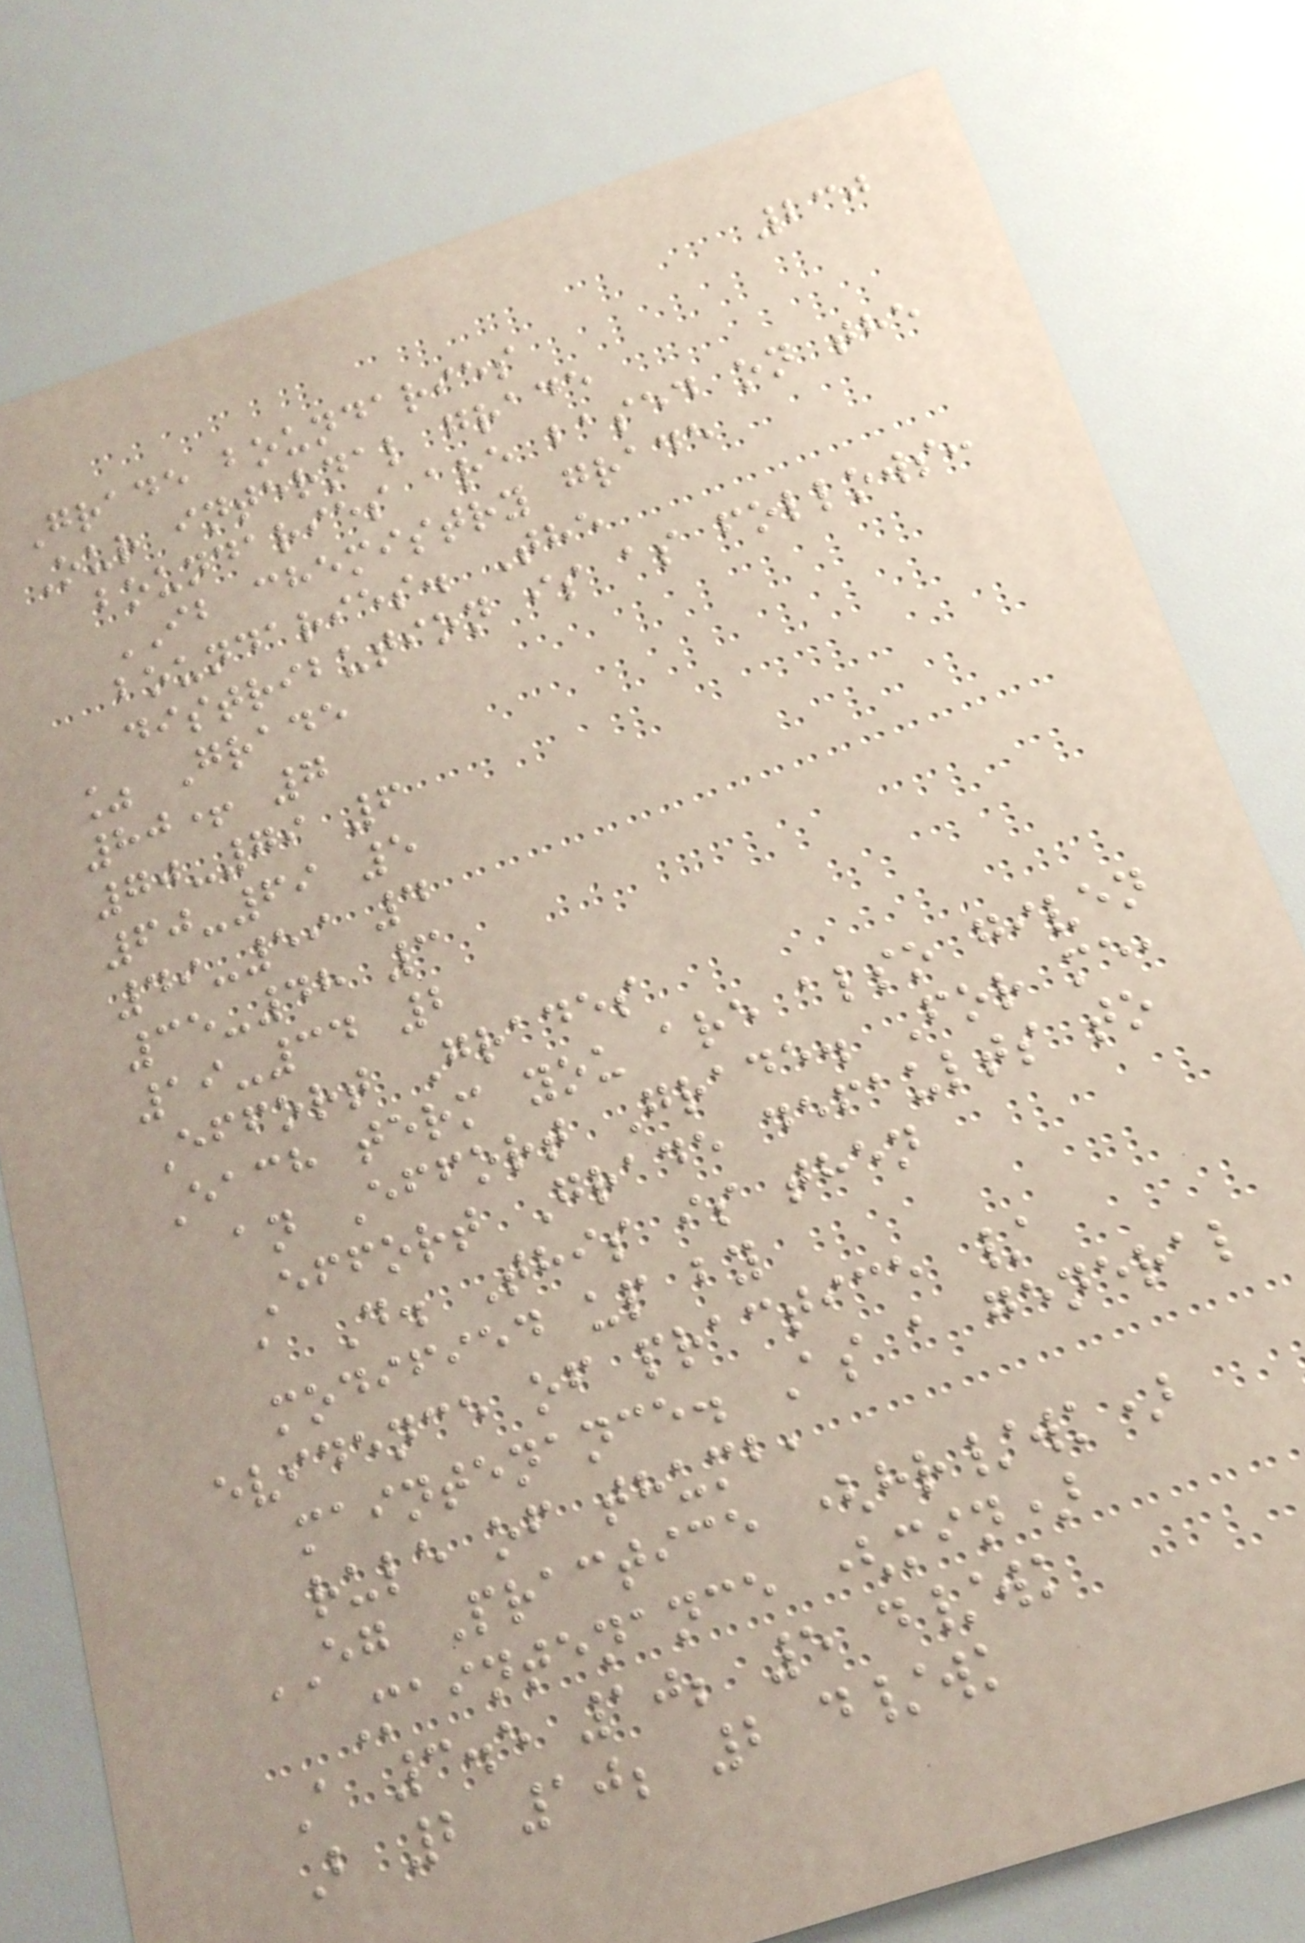230
Grade boundaries
Our internal grade
boundaries are based on the
IB chemistry grade
boundaries. The
distribution is as follows:
% Grade
80+ 7
70-79 6
60-69 5
49-59 4
35-48 3
19-34 2
Effort Grades
Each term you are also given
an Effort Grade. For me,
Effort Grade defaults to
a D. This is then
modified up by
evidence of practice /
maintenance. As a general
rule of thumb,
EG Practice (hr/wk)
Maintenance (min)
A 3.5 10; 5 d/wk
B 2 10; 2 d/wk
